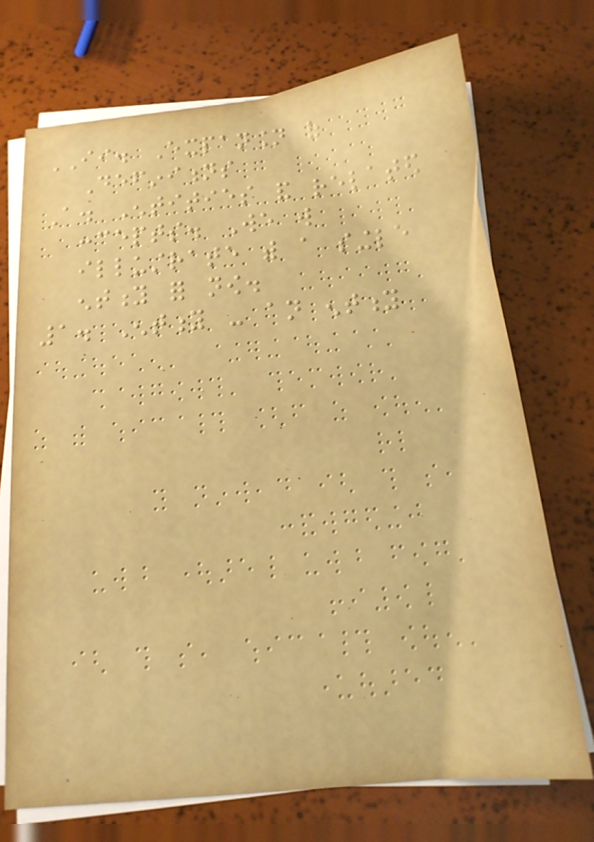II. Expansion of
Definitions
A. Entities and related
concepts. We will
illustrate with a single
entity for now.
1. Entity - an entity
